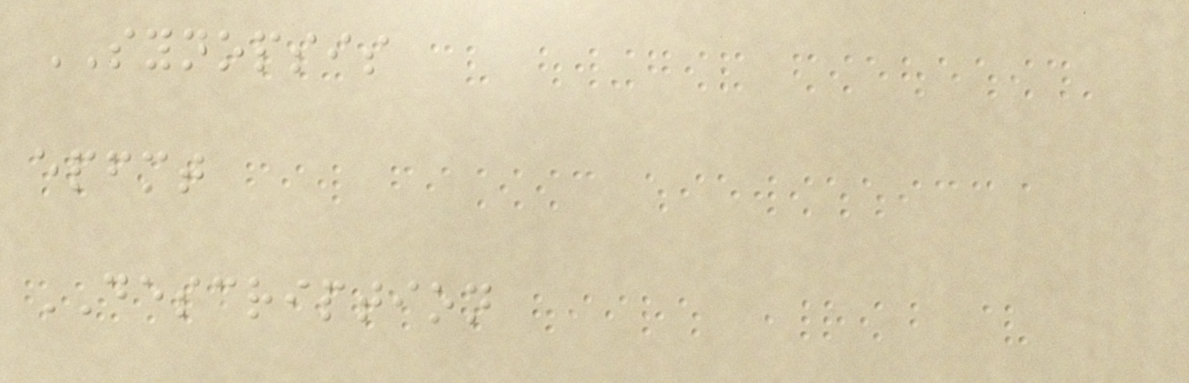SYNOPSIS
epfmt
DESCRIPTION
